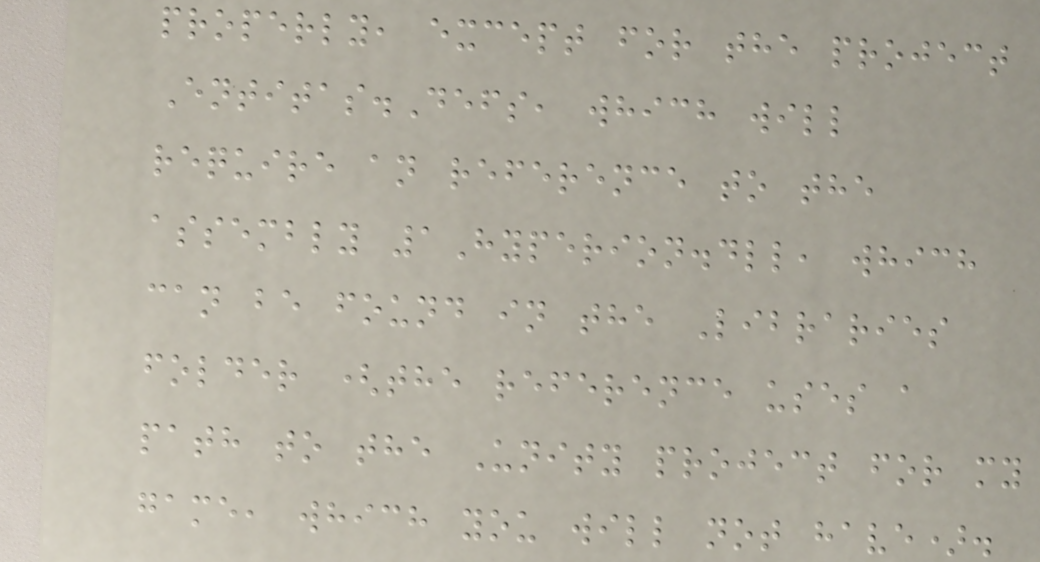properly, except for the project
Entitas.Defs, which will
require an reference to the
assembly 1Hyperion.dll, which
can be found in the Libraries
folder (the reference uses a
path to the Unity project for my
game, which you will not have).
